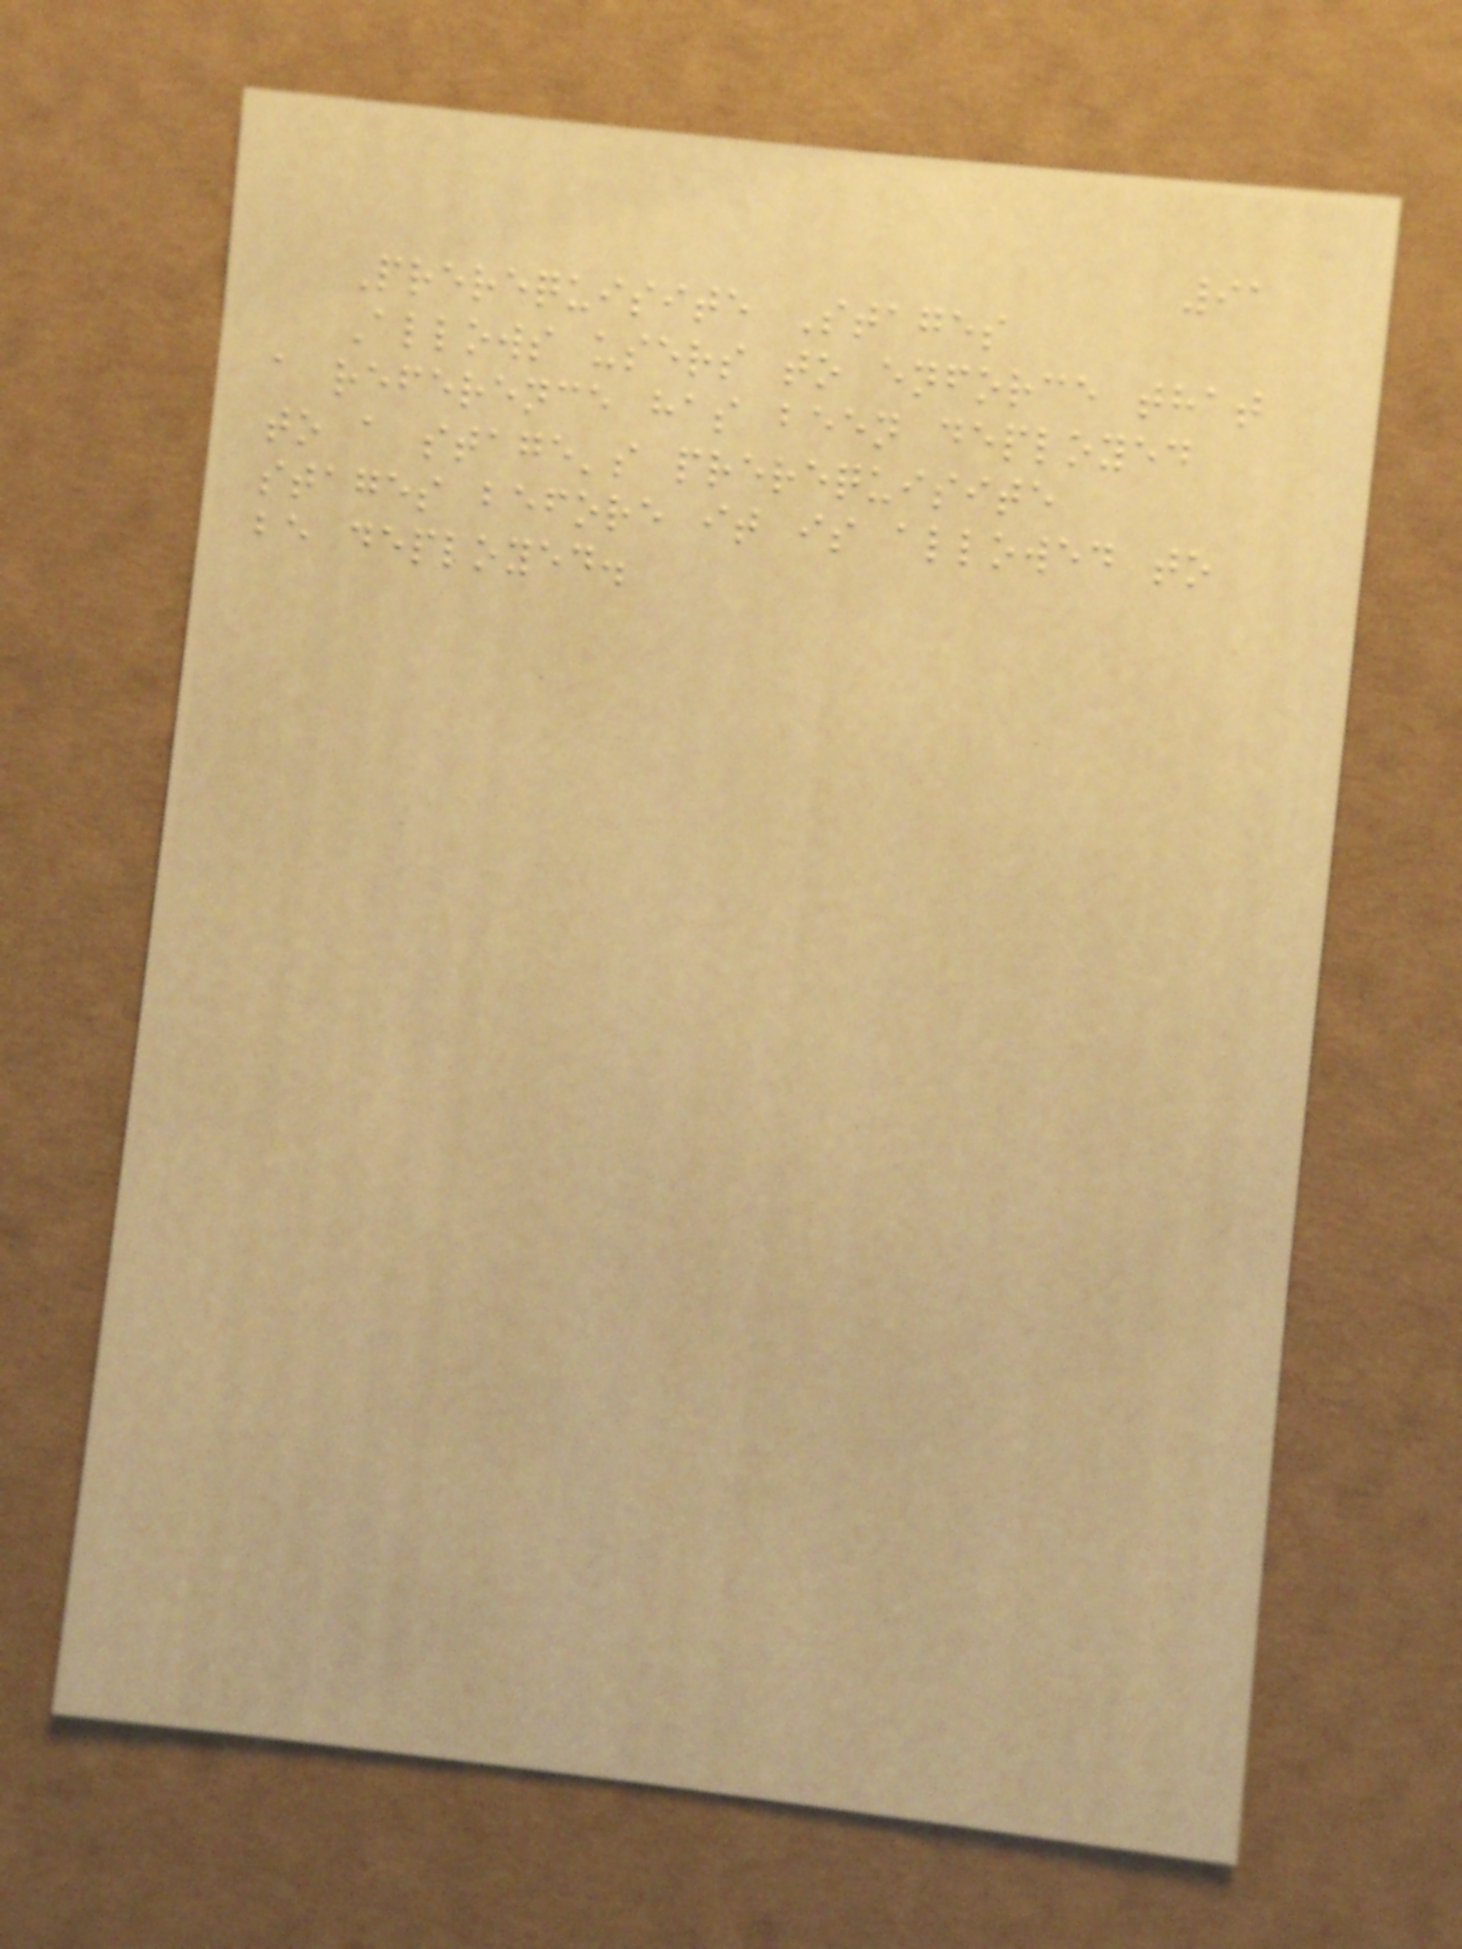91
Prerequisite Stages
Allows users to enforce that
a reference has been deployed
to a stage's prerequisite
stages before it is allowed to
be deployed.
